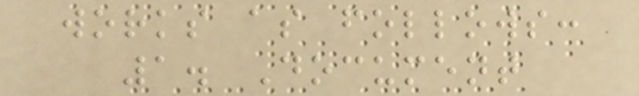works as follows:
1. Document
